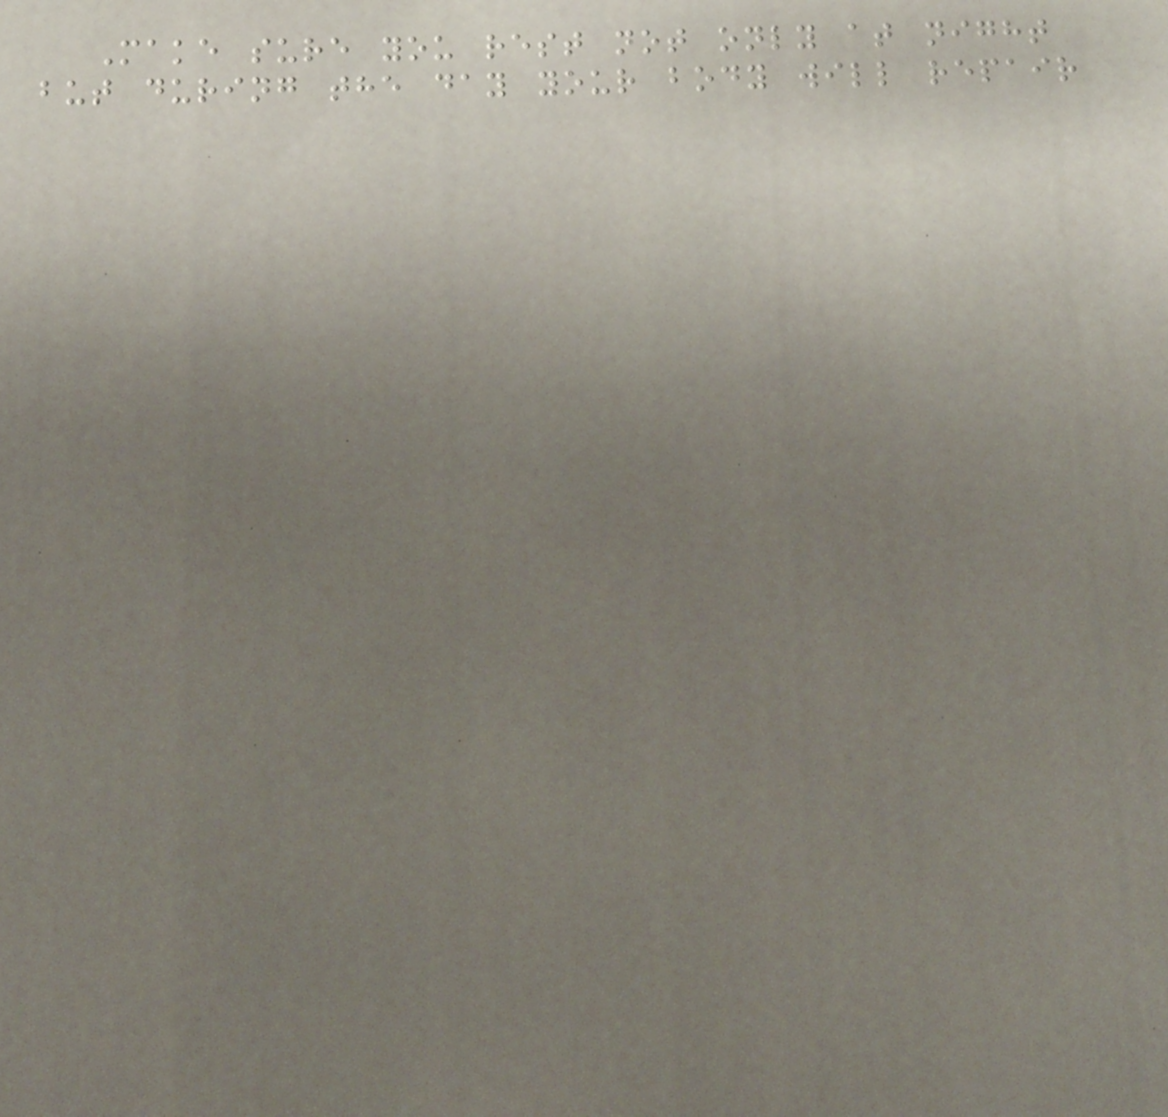Make sure you rest not only at night
but during the day your body will repair
